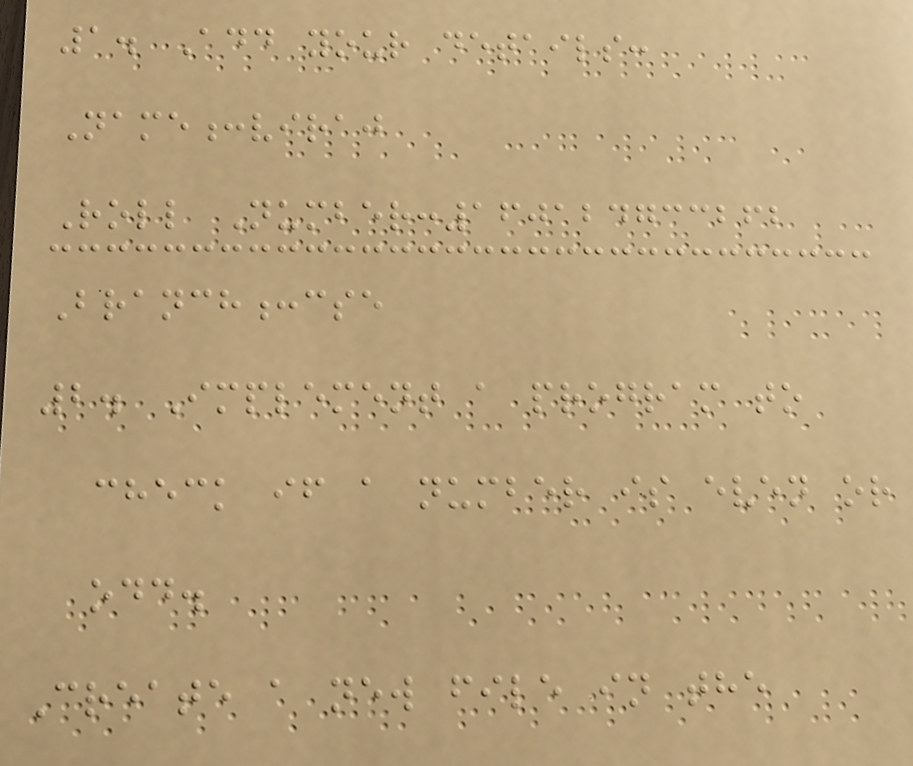1. Add your details:
Name:viraj
Roll Number:160124733262
Branch:cse
2. Implement a program to
check if a number is even or
odd.
Create a new file in the
